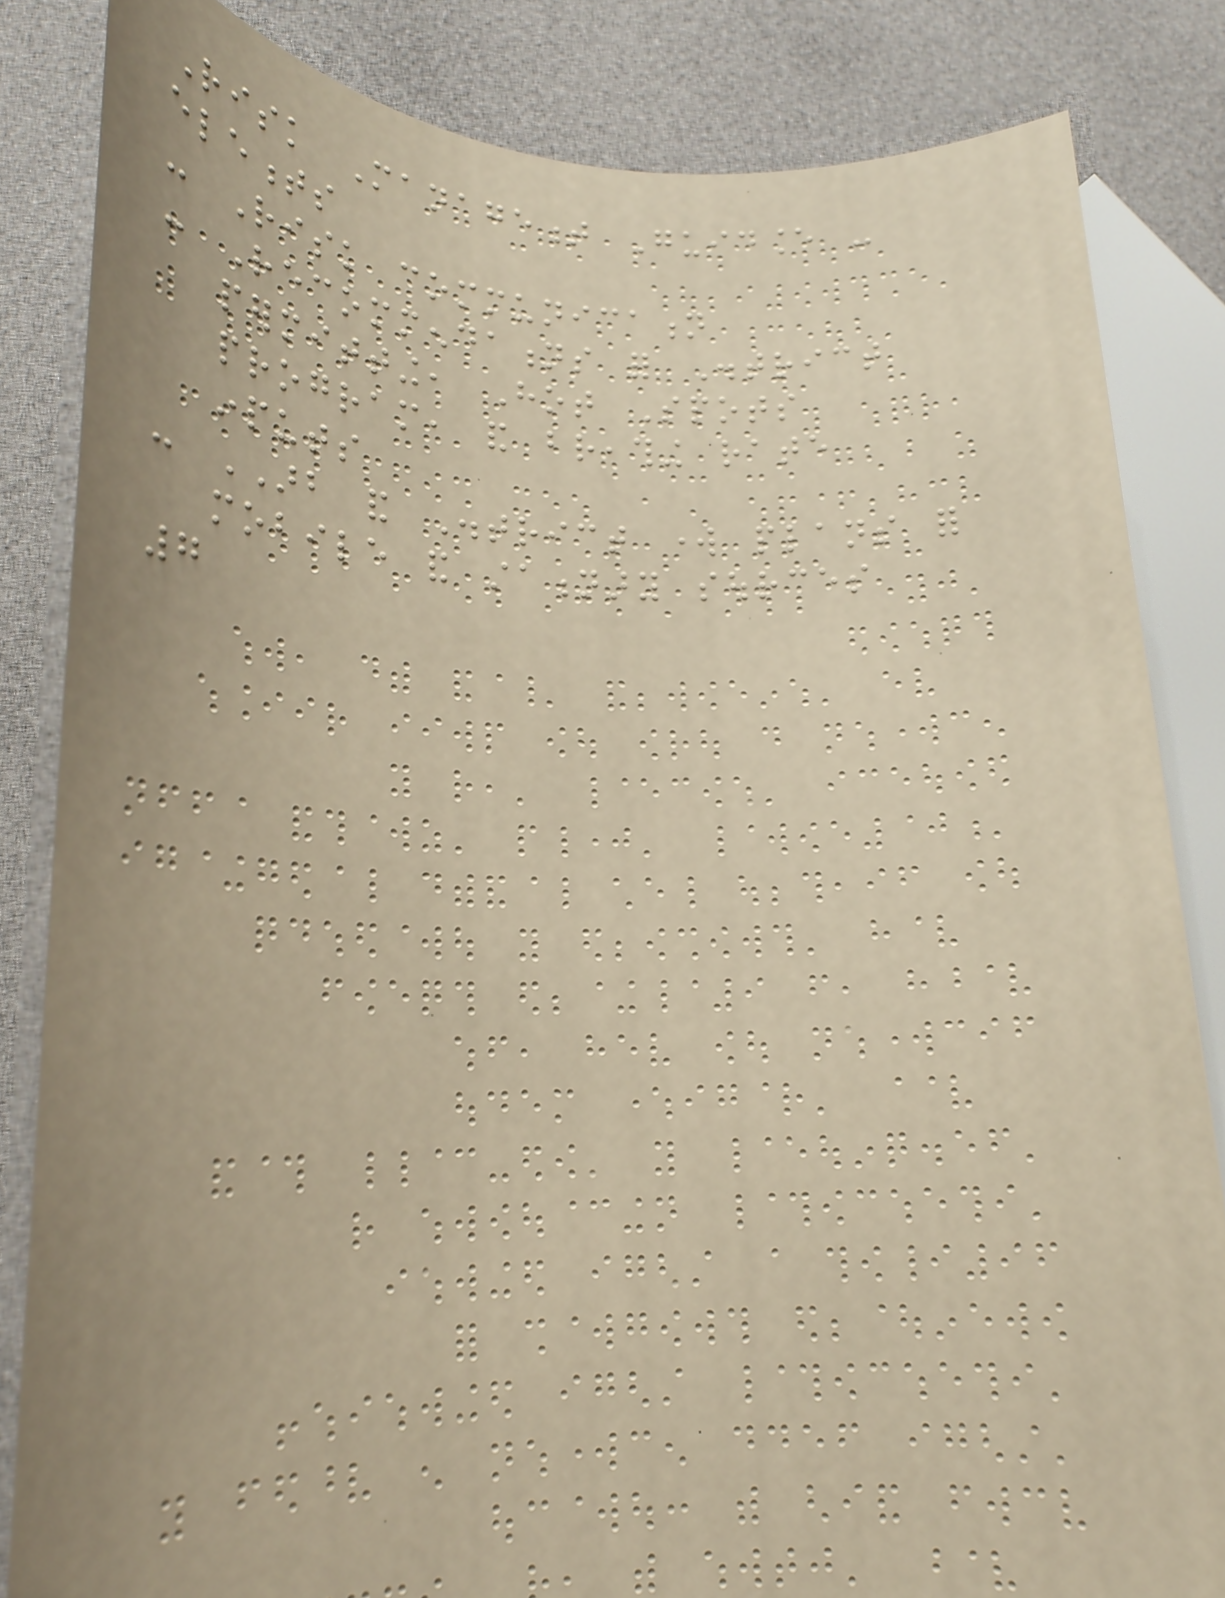Risk Management Guidance -
elements
- Risk communication
- Recommendations for District
permitting, Hot Spots
program, and breathing rate
inputs
- ARB and District work plans for
mobile and stationary sources
7
